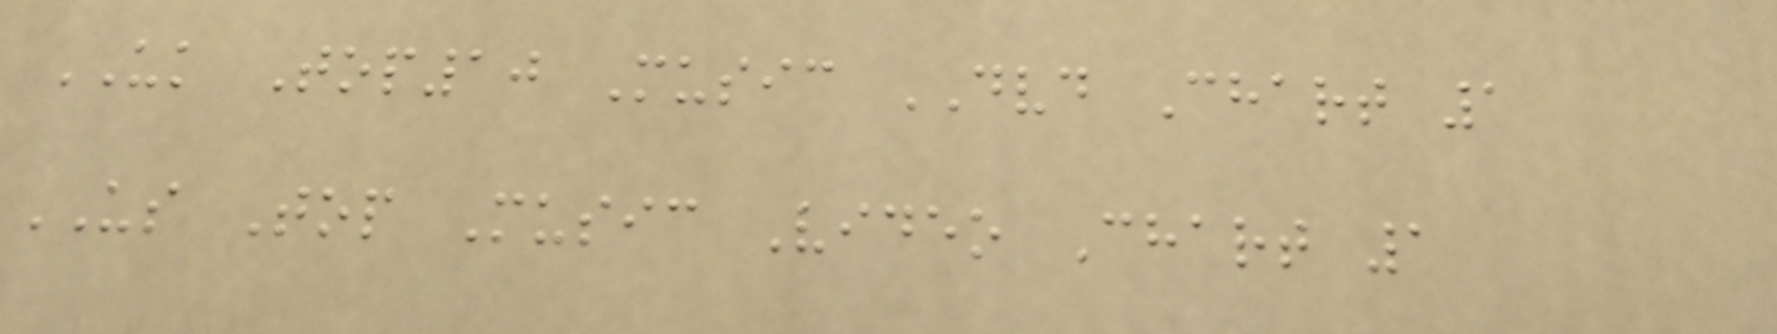UK Top10 Music DVD Chart 1
US Top Music Video Chart 1
